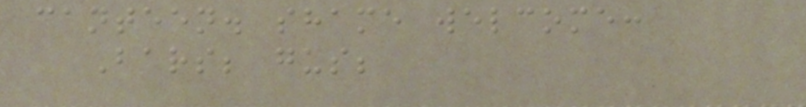canteen. shame welcome:
Bars; gus;
